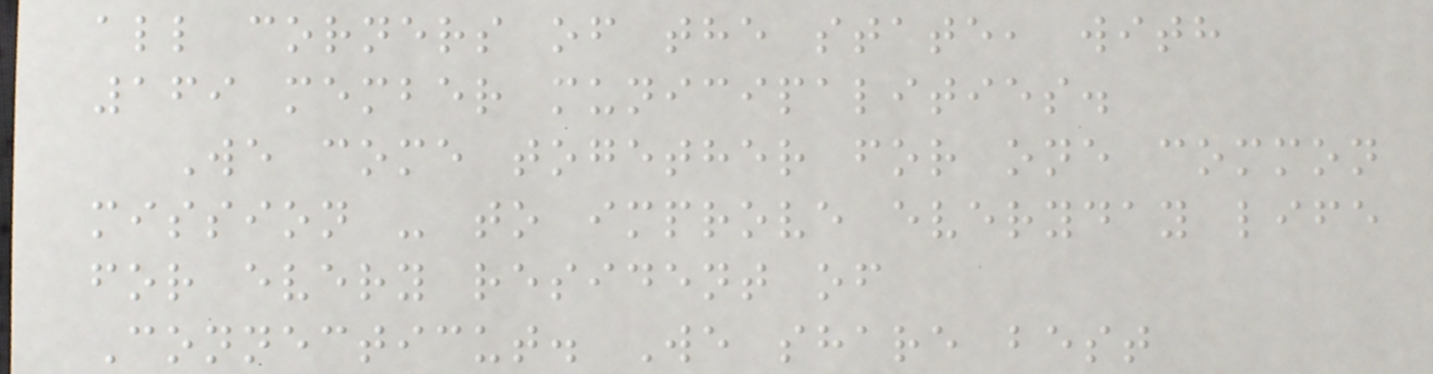all corners of the state, with
169 member municipalities.
We come together for one common
mission - to improve everyday life
for every resident of
Connecticut. We share best
